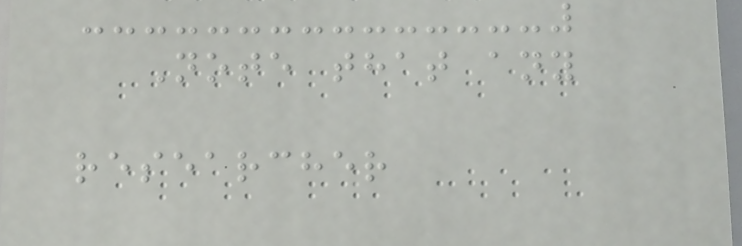Note that any
researcher
